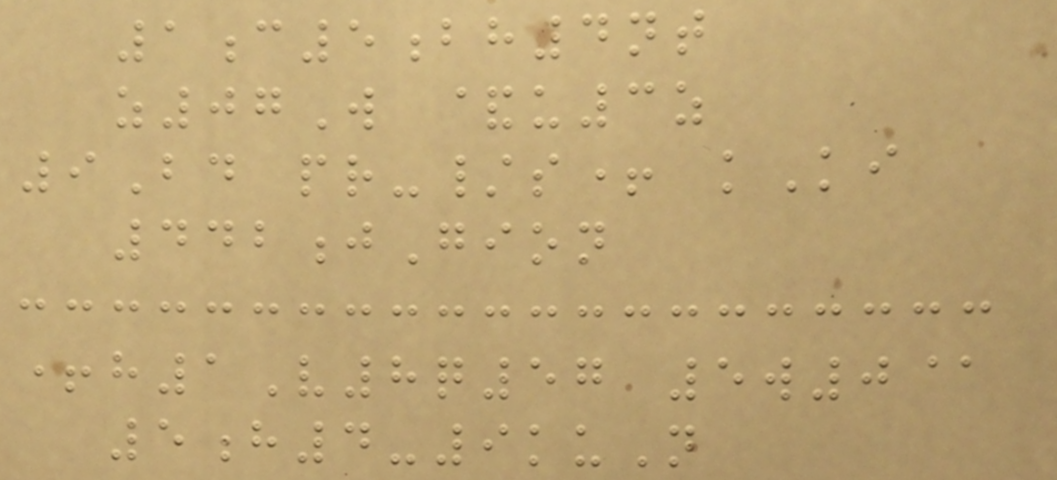1c5bh4nt
z07W &u3z
9Bd pr-/s+ kKi
442jGion
+h1V8q57 5w0@
5h4-9kuN
